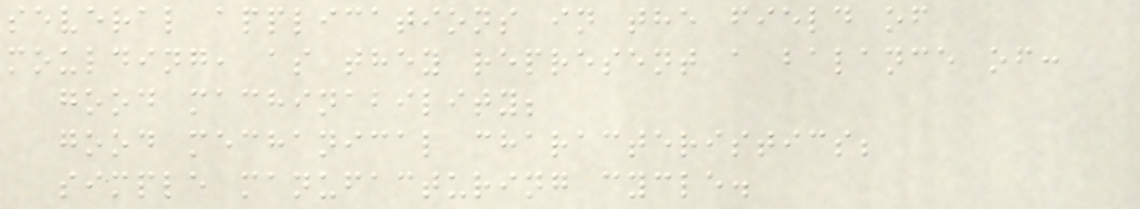several applications in the field of
moulding, as they represent a balance of:
good machinability;
good mechanical characteristics;
simple manufacturing cycle.
